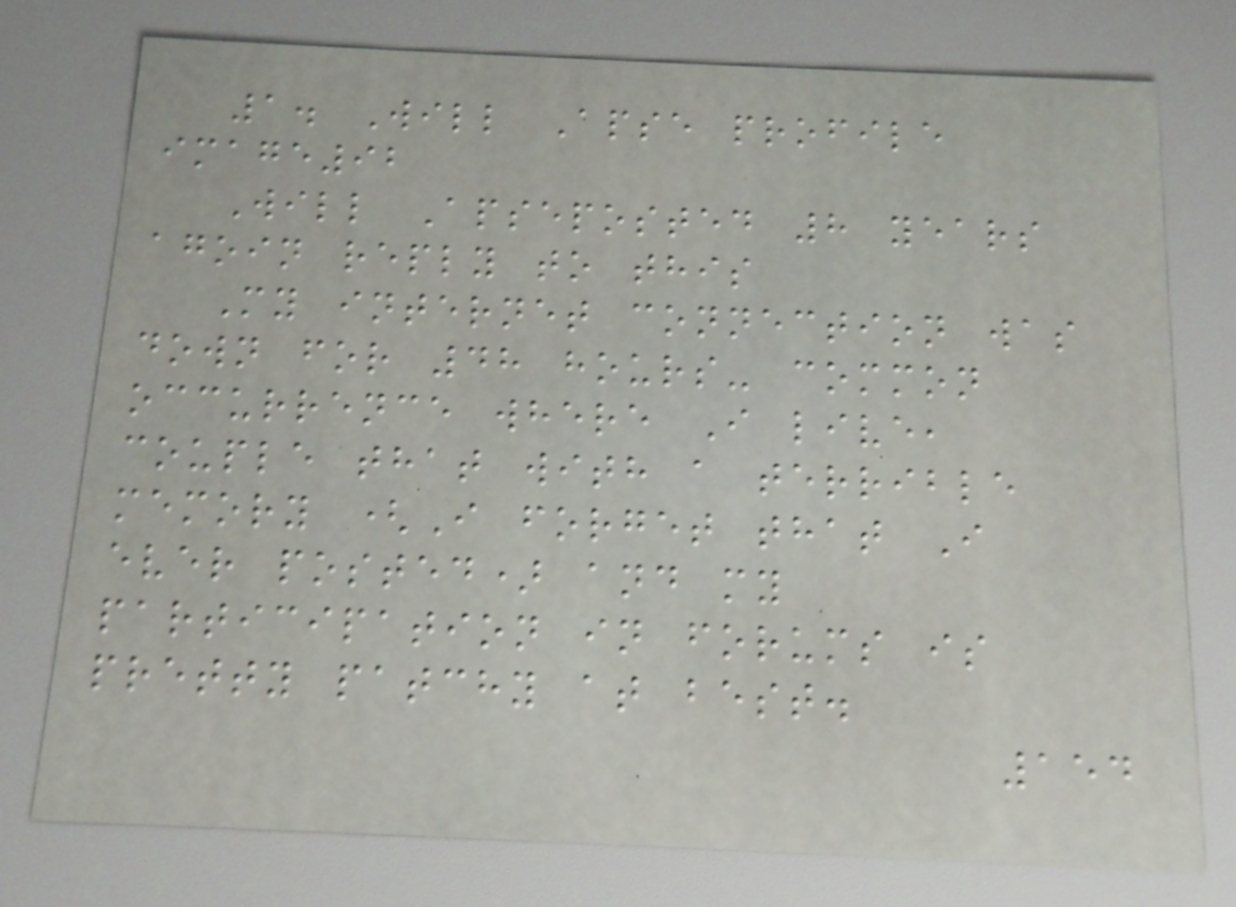1. Will Apse profile
image92
Will Apseposted 8 years
agoin reply to this
My internet connection was
down for 48 hours- common
occurrence where I live,
couple that with a terrible
memory (I forget that I
ever posted) and my
participation in forums is
pretty patchy at best.
154
